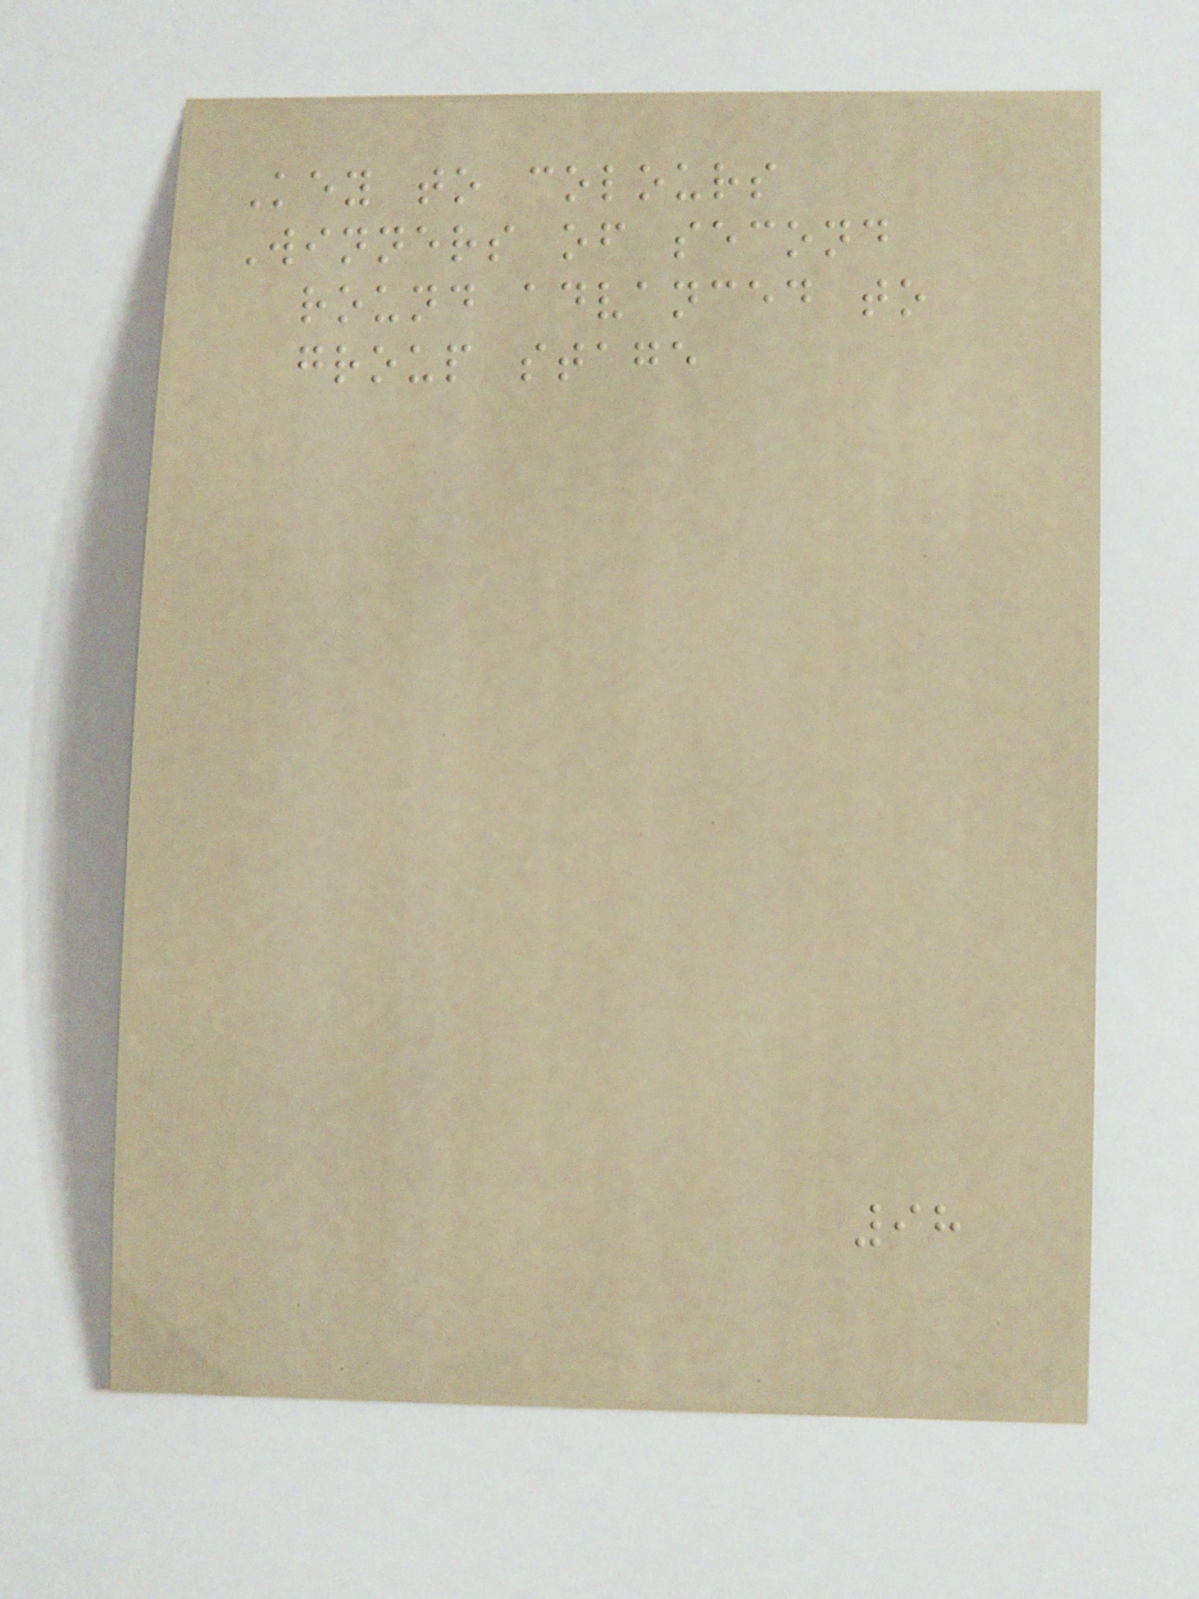Key to colours
Winners of second
round advanced to
group stage
98
